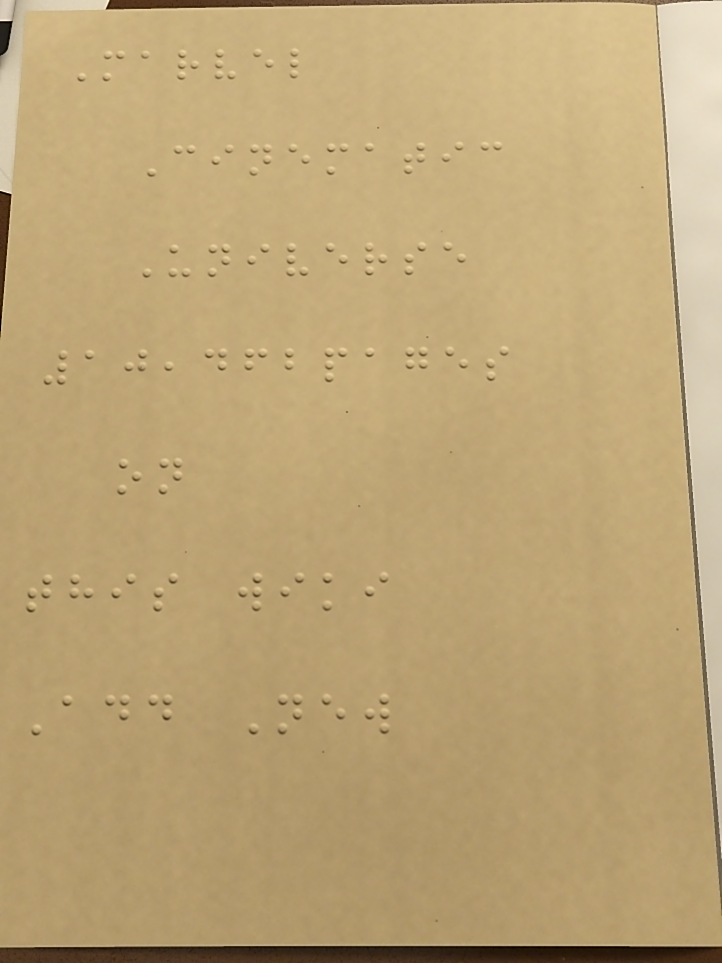Marvel
Cinematic
Universe
10,462pages
on
this wiki
Add New
